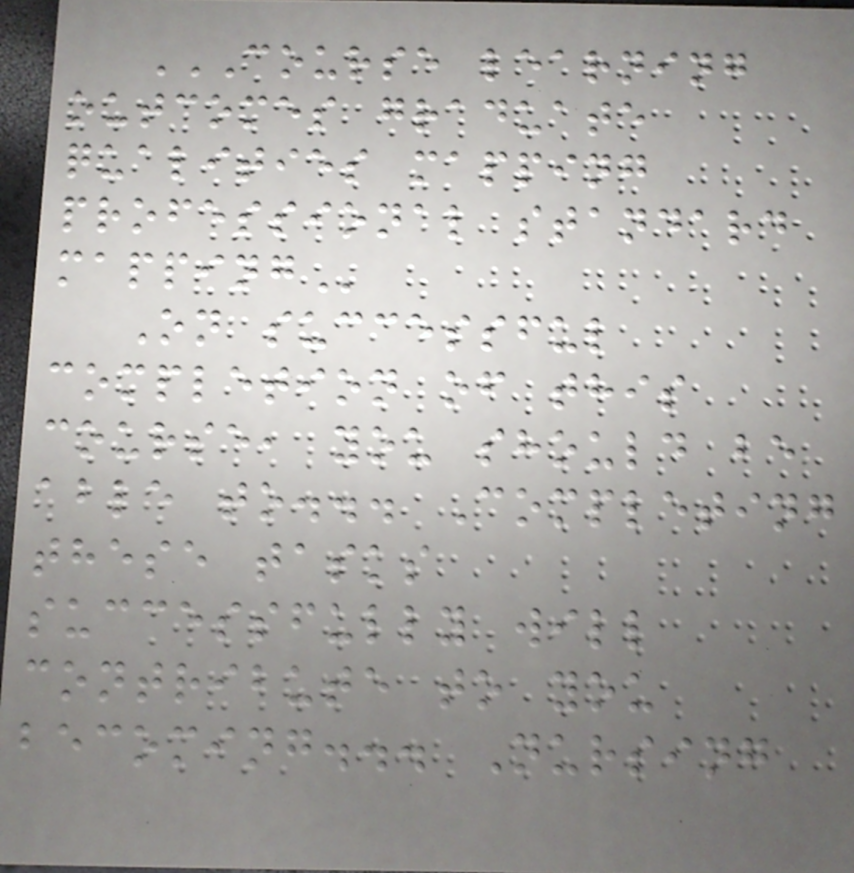COURSE LEARNING
OUTCOMES GRADUATE
QUALITIES MAPPING
PROFESSIONAL STANDARD
MAPPING
On successful
completion of this
course, you should be
able to... Completing
these tasks
successfully will
contribute to you
becoming... Nursing
